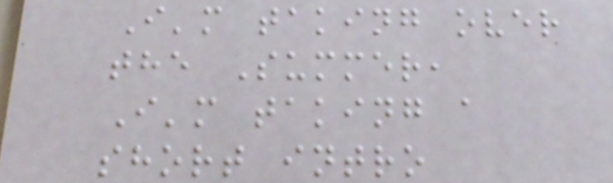I'm taking over
the Summer,
I'm taking a
short intro
